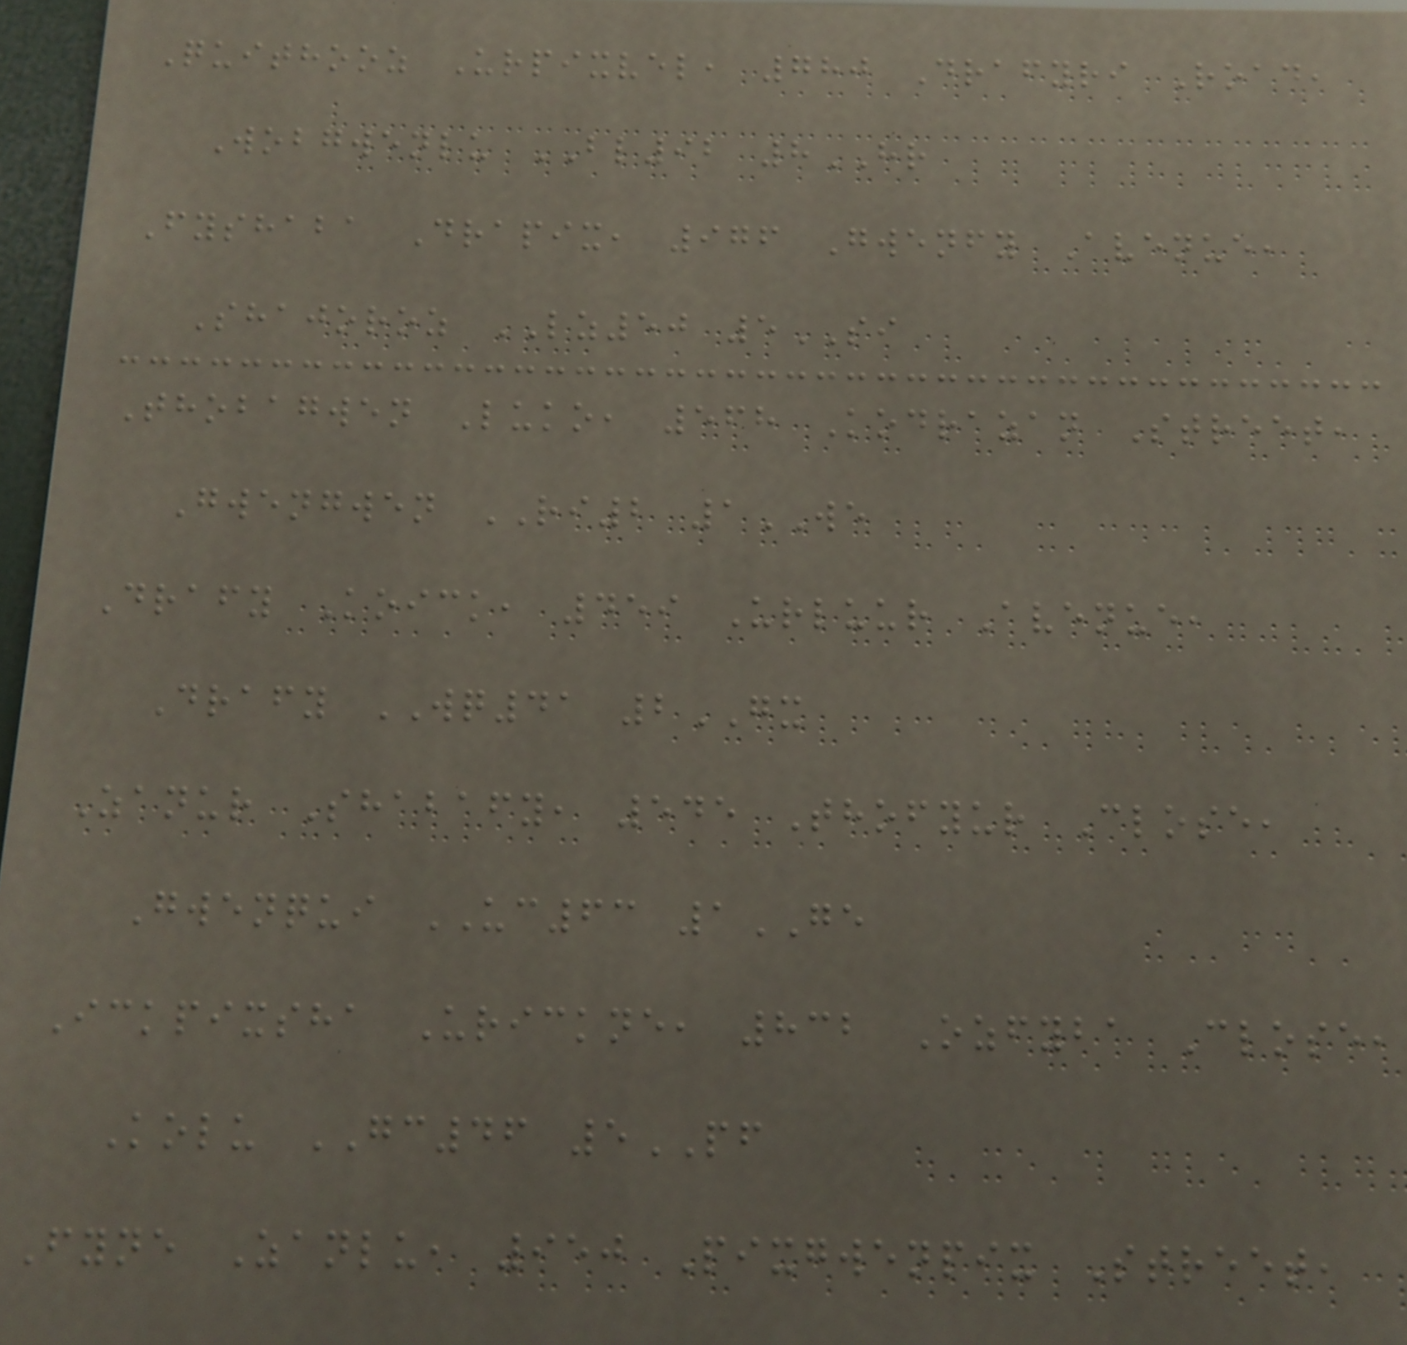Quithooz Urpixvel, 780 Drafyri Road,
Wobgwenlu BL92 8HR
Fyshaba Drapix, 976 Gwenfy Avenue,
Shajoroz LZ50 5SI
Thobagwen Luko, 568 Kodrazan Street,
Gwengwen RI2 1WE
Drafy Koick, 459 Urluur Avenue,
Drafy WQ41 2GX
Zanur Shabafy, 545 Thofyur Close,
Gwenqui UC63 1GE
Ickpixsha Urickne, 832 Ozfyba Close,
Kolu GC46 5PF
Fyne Zanlu, 950 Pixgwenpix Street,
